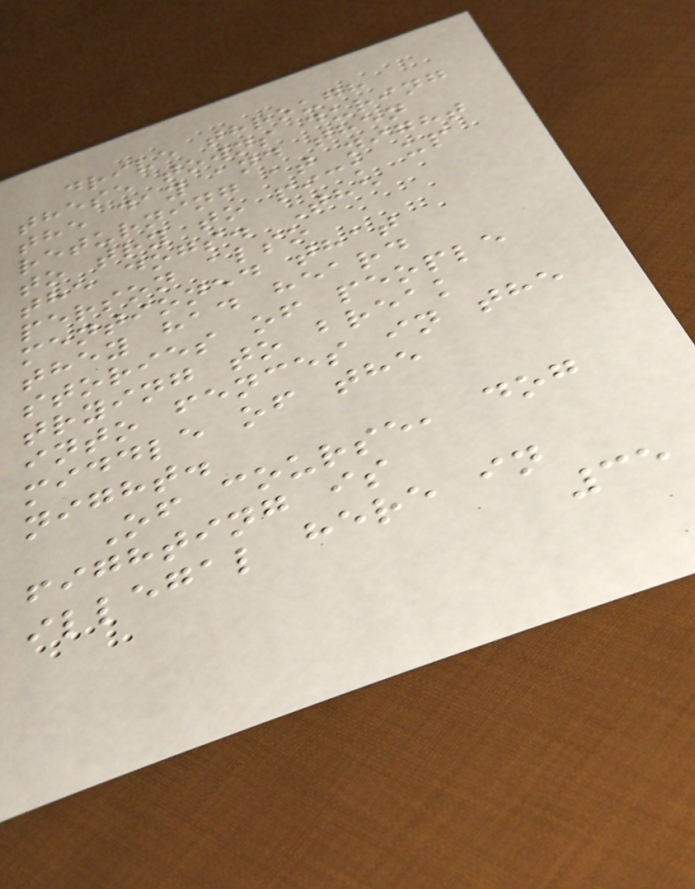drive through
these towns during
the day and then
returning at night
to try to pick up
the dogs. The
person also
mentioned that
they had heard
stories of people
trying to break
into fences in the
middle of the
night.
Of course, dog
fighting is
illegal here in
35
